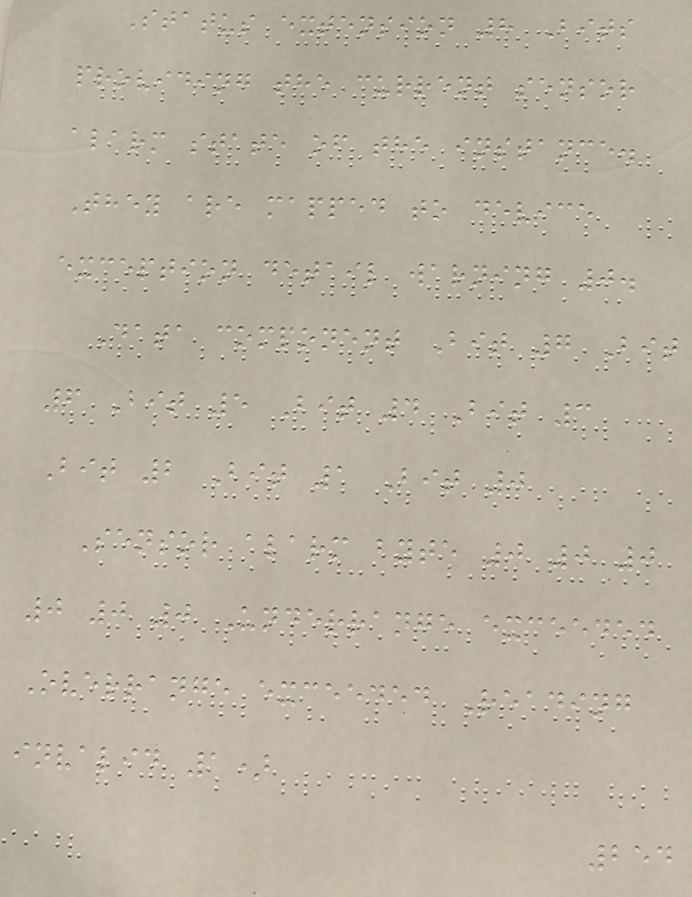Status extension 8 Bits
providing the current sensor
alarm state of the instance.
They are mapped to device
exception detail warning 0.
Data component Bit 7 Bit
6 Bit 5 Bit 4 Bit 3
Bit 2 Bit 1 Bit 0
Sensor alarm byte 0 0 0
0 0 0 Underrange exceeded
Overrange exceeded Reading
invalid 1)
254
